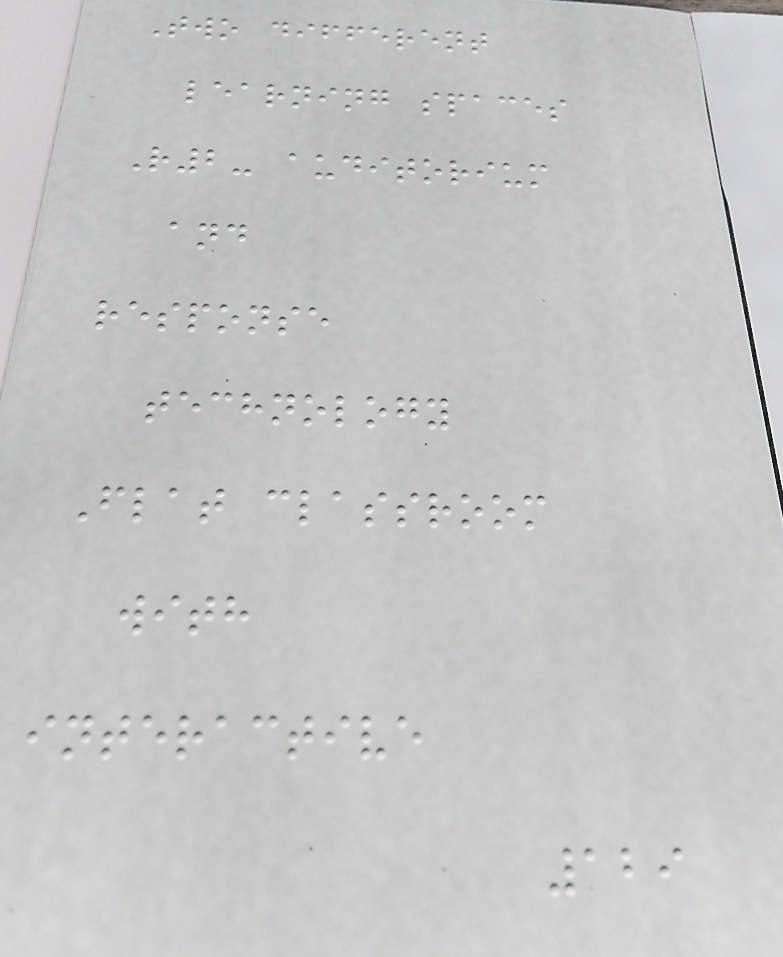Two different
learning spaces
R2- auditorium
and
response
technology
Flat classroom
with
interactive
129
